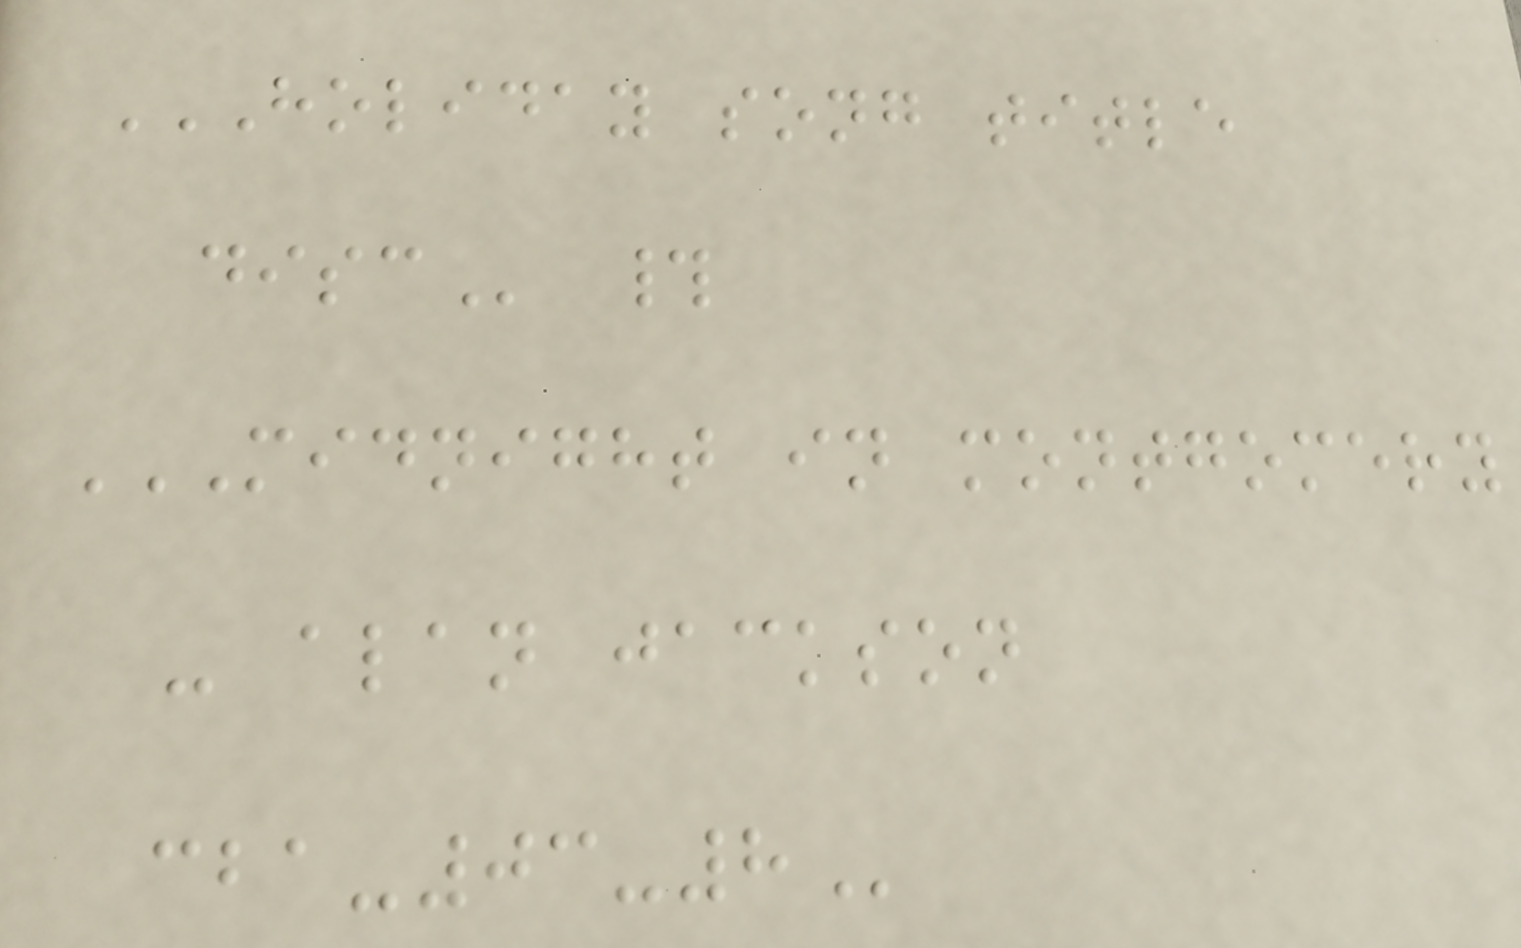HOLIDAY SONG TITLE
DISC #
MIDNIGHT IN MONTGOMERY
- ALAN JACKSON
CBA-03-8
